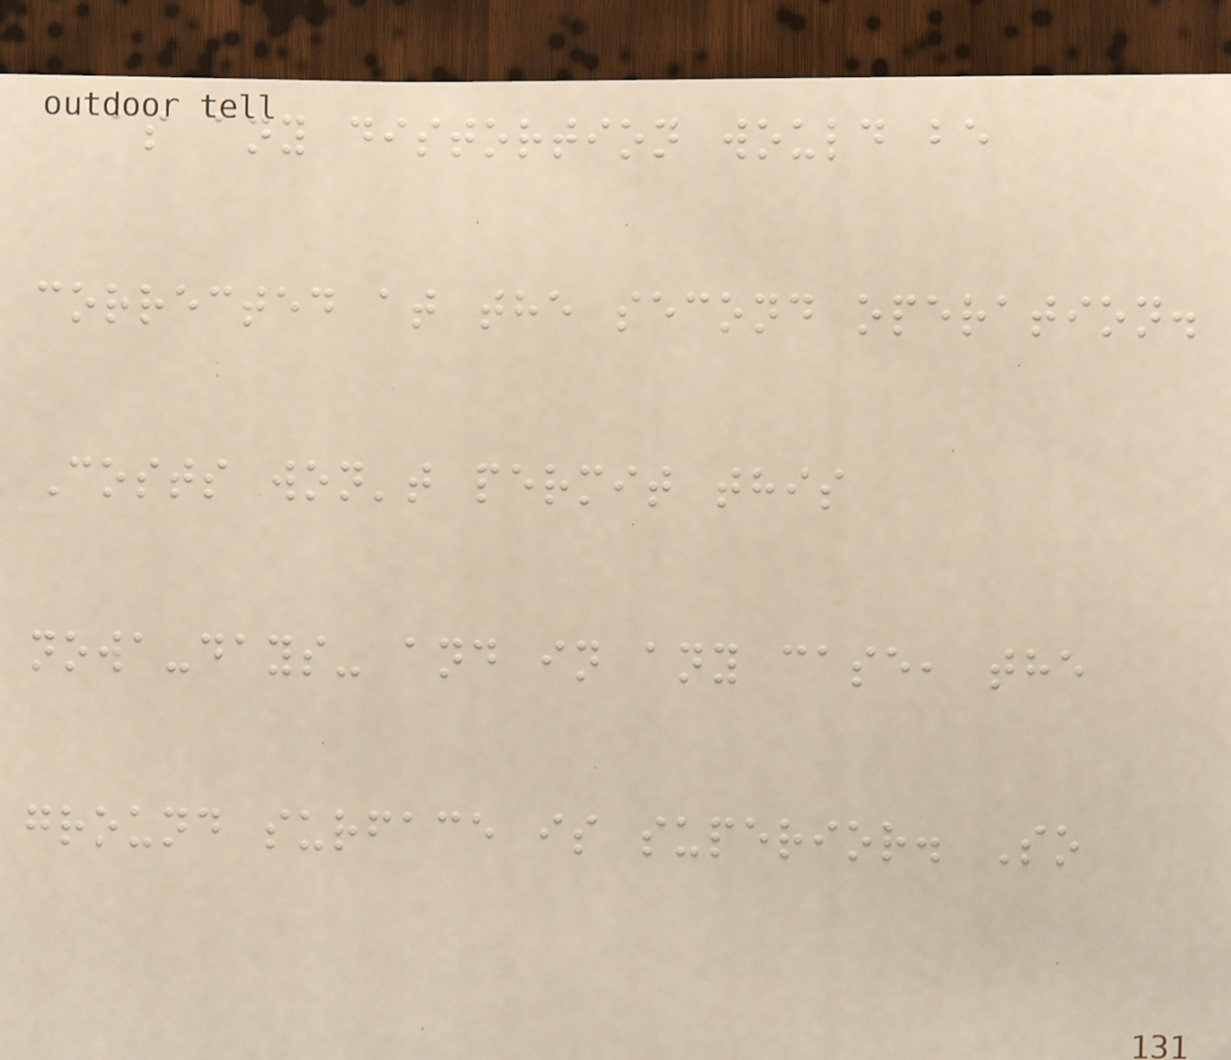as any distortion would be
corrected at the second operation.
Costs won't permit this
nowa-days- and in any case, the
ground surface is superior. So
